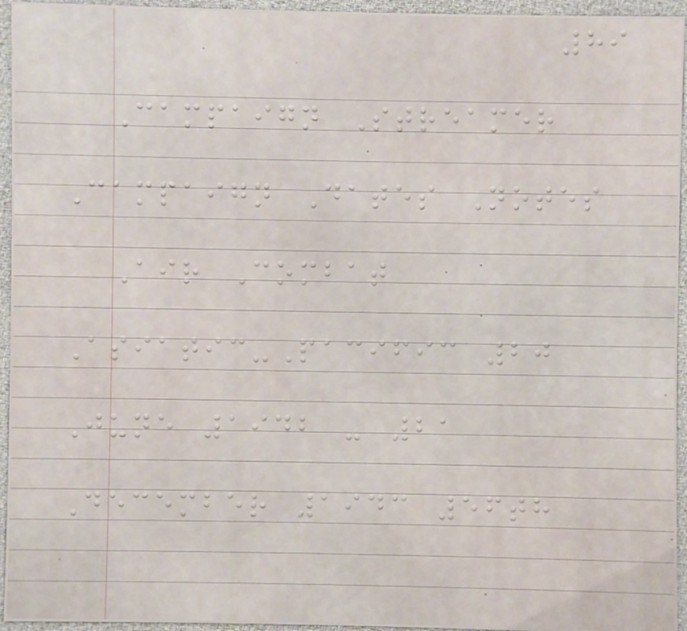89
Campaign Streamer
Campaign Dates Notes
Air Combat
Asiatic-Pacific 20
June 1942 - 21
December 1943 56th
